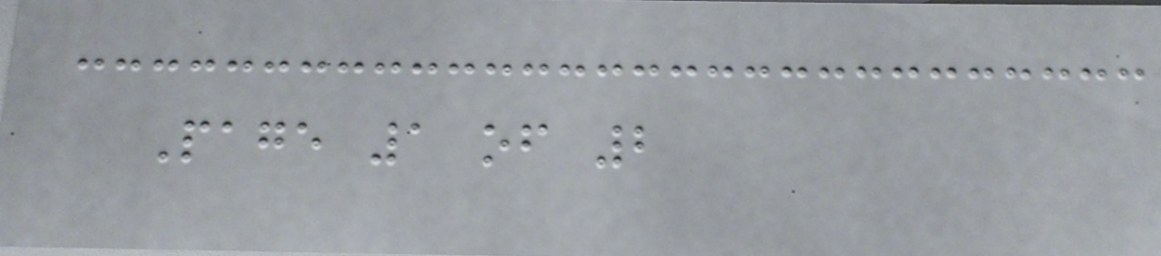Page 1 of 2
